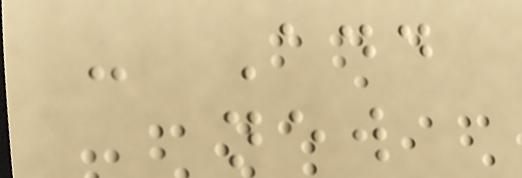- Add
new
